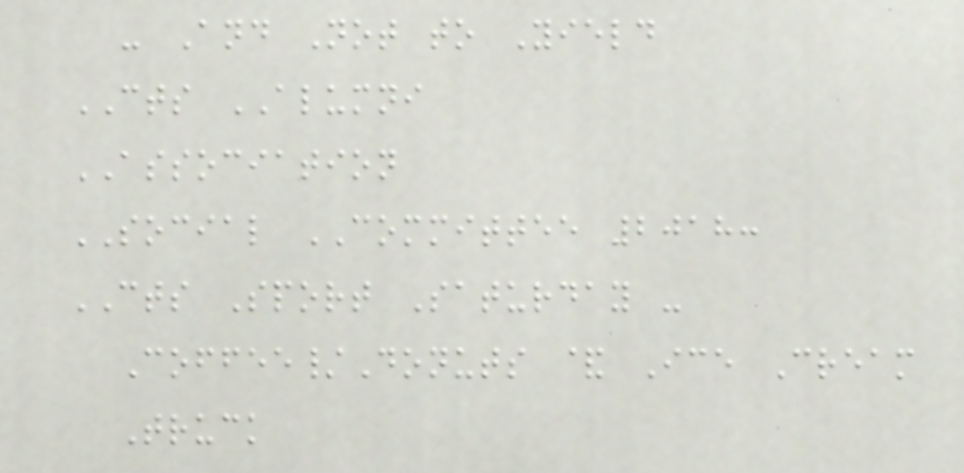- And Not to Yield
CTS ALUMNI
ASSOCIATION
SOCIAL COMMITTEE 2018:
CTS Sport Saturday -
Coffee/Donuts & Ice Cream
Truck
